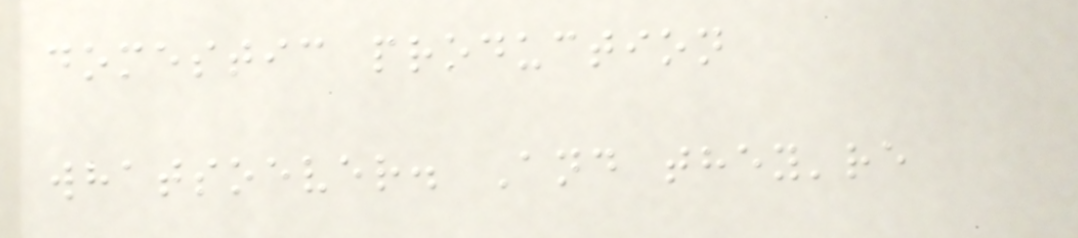domestic production
whatsoever. And they're
